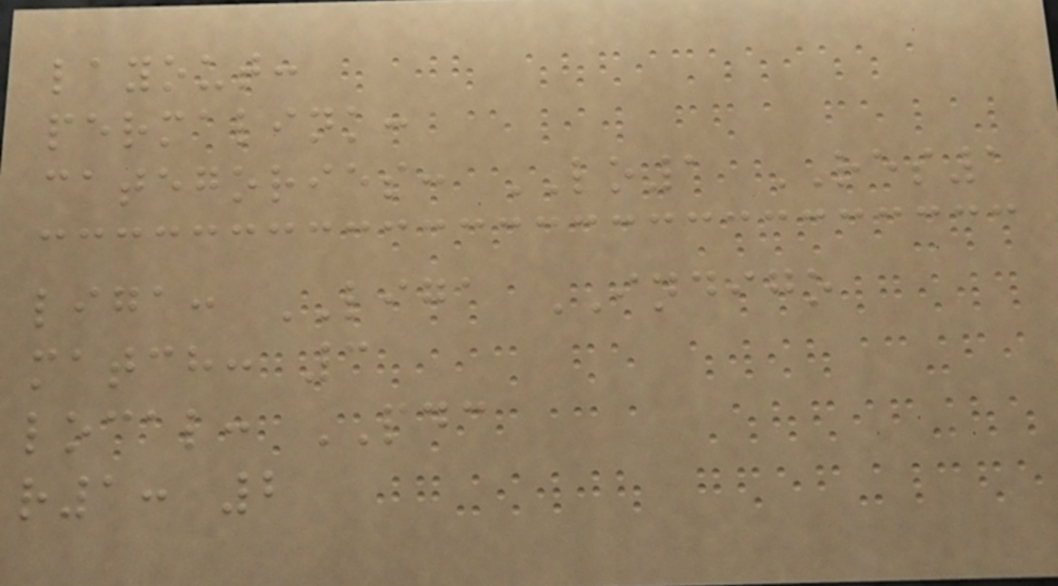layout:
permalink:
categories: LO1 RES1
liga: LIGA INDIGO
match: 3
local: PDC
r1: 2
